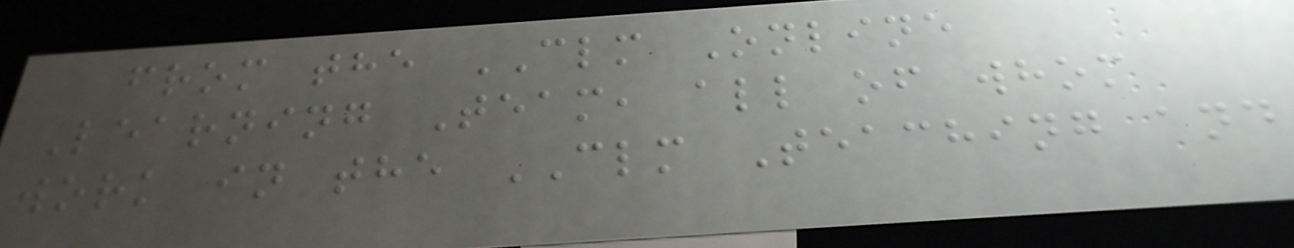from the CLM Online
Learning Team, all of whom
work in the CLM Teaching and
